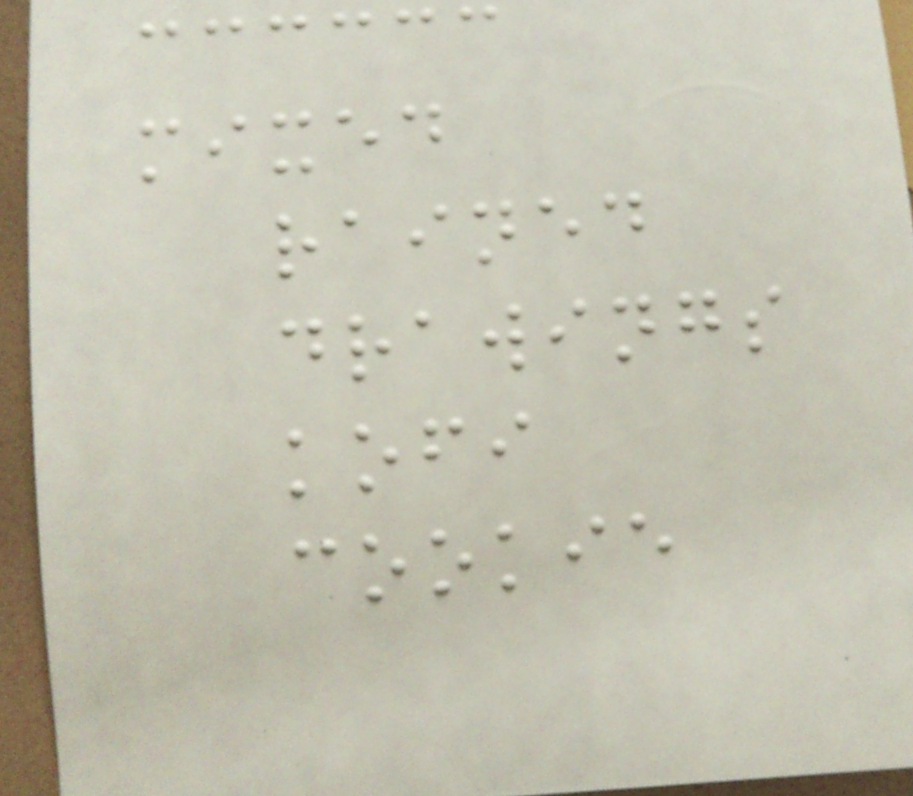mixed
rained
drawings
kofi
cookie
